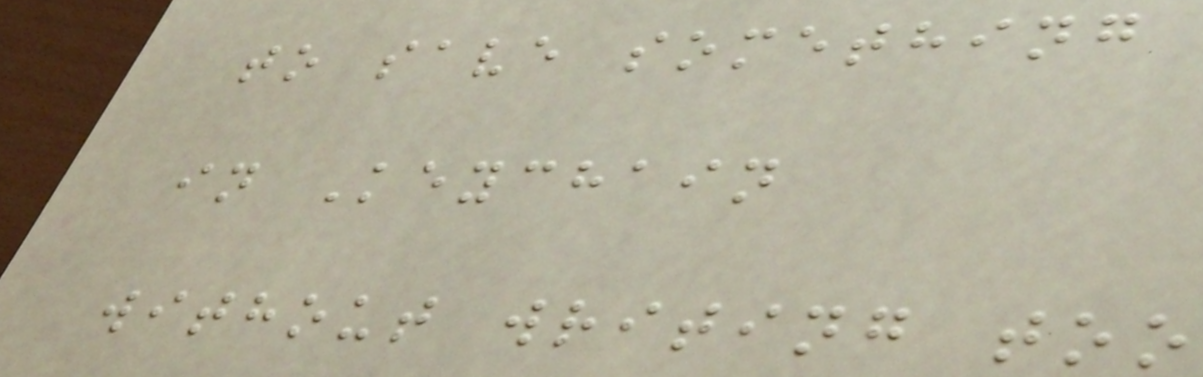to save something
in Keychain
without writing too
